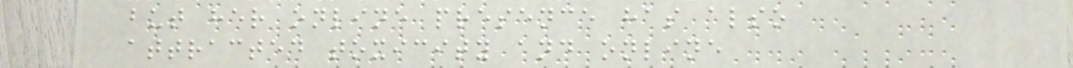but her online presence has also
attracted toxicity and online
